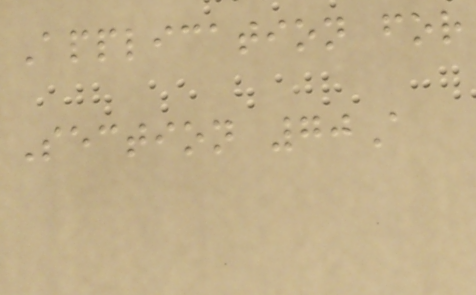Application for
Section 70A
